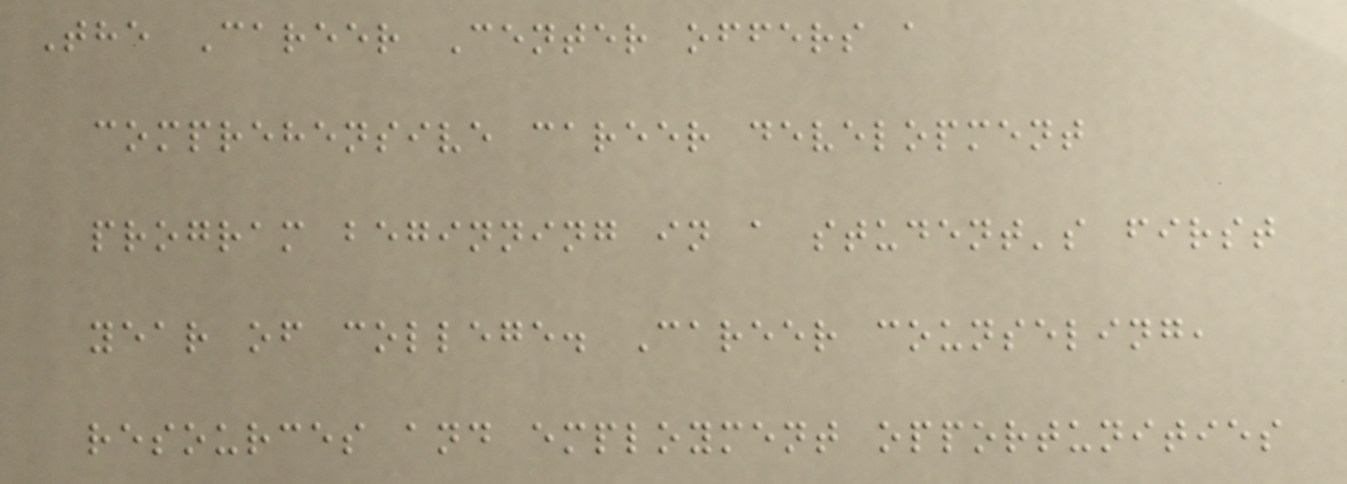The Career Center offers a
comprehensive career development
program beginning in a student's first
year of college. Career counseling,
resources and employment opportunities
